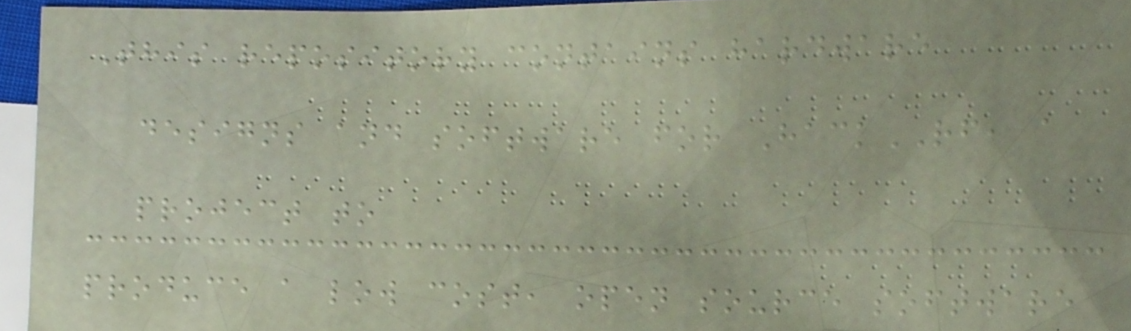This repository contains hardware
designs and software for HackRF, a
project to
produce a low cost, open source software
